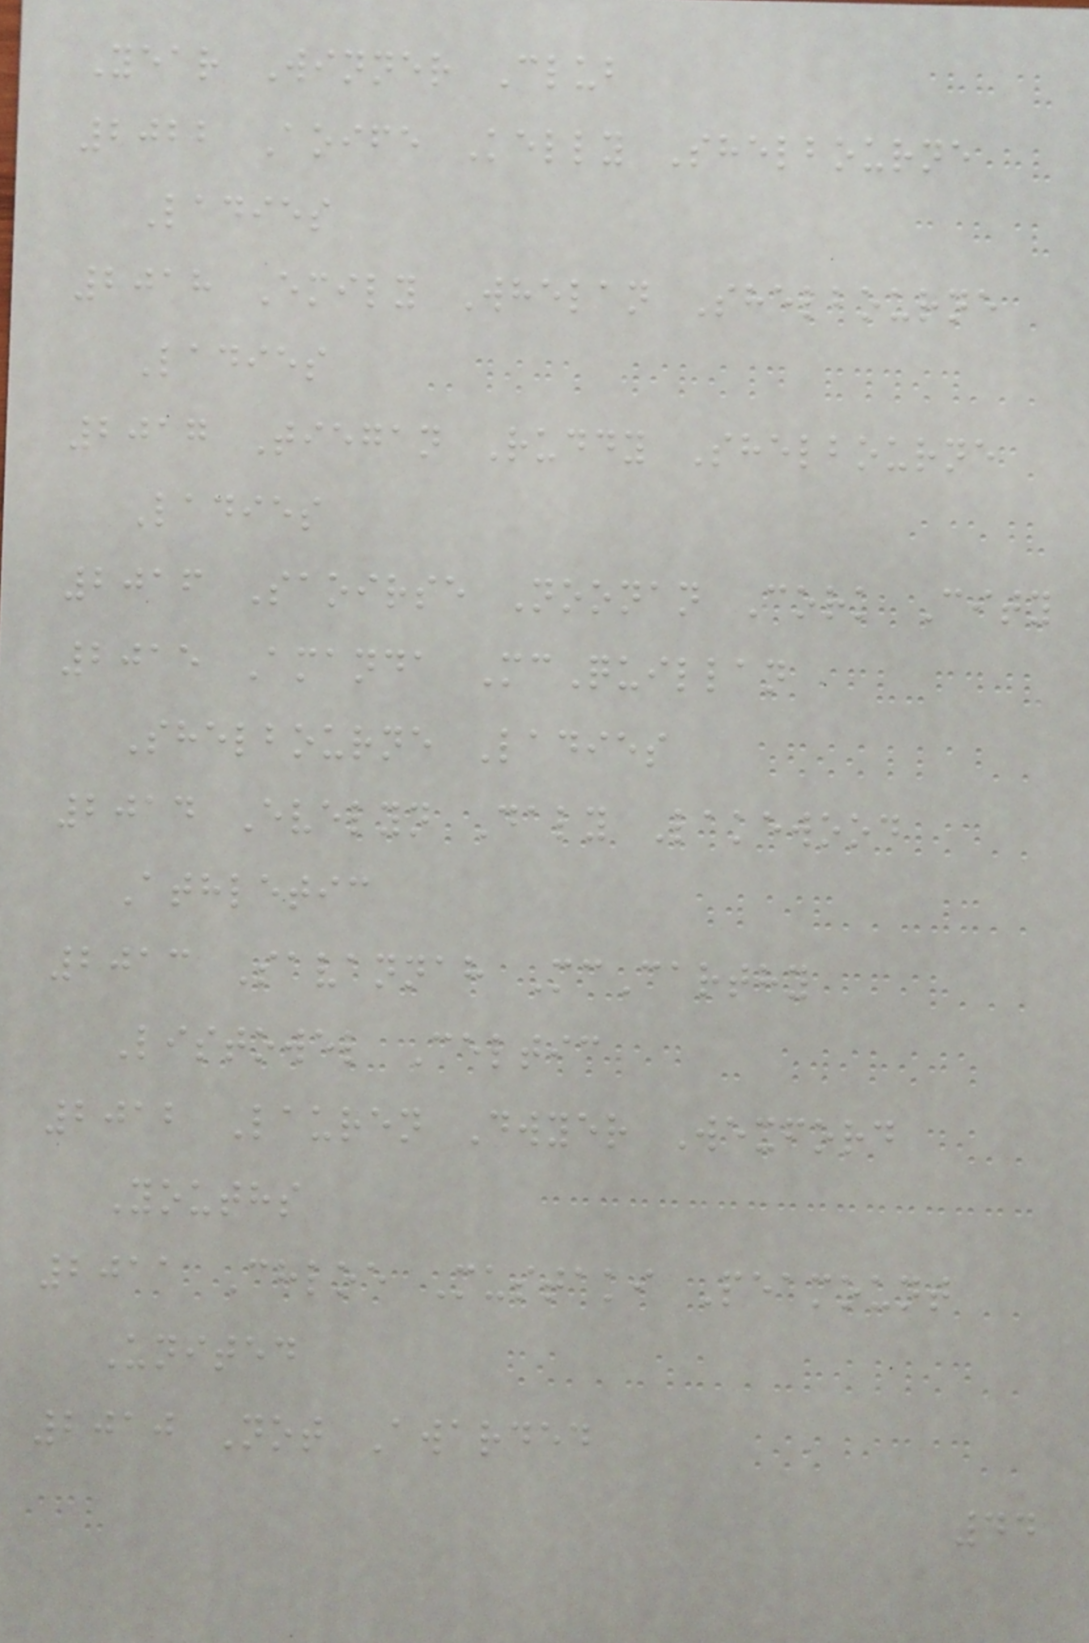Year Winner Club
2022 Aoife Kelly Shelbourne
Ladies
2018 Emily Whelan Shelbourne
Ladies
2017 Tiegan Ruddy Shelbourne
Ladies
2016 Saoirse Noonan Cork City
2015 Amanda McQuillan
Shelbourne Ladies
2014 Evelyn Daly Lakewood
Athletic
2013 Savannah McCarthy
Listowel Celtic
2012 Lauren Dwyer Wexford
Youths
2011 Chloe Mustaki Peamount
United
2010 Not Awarded
44
